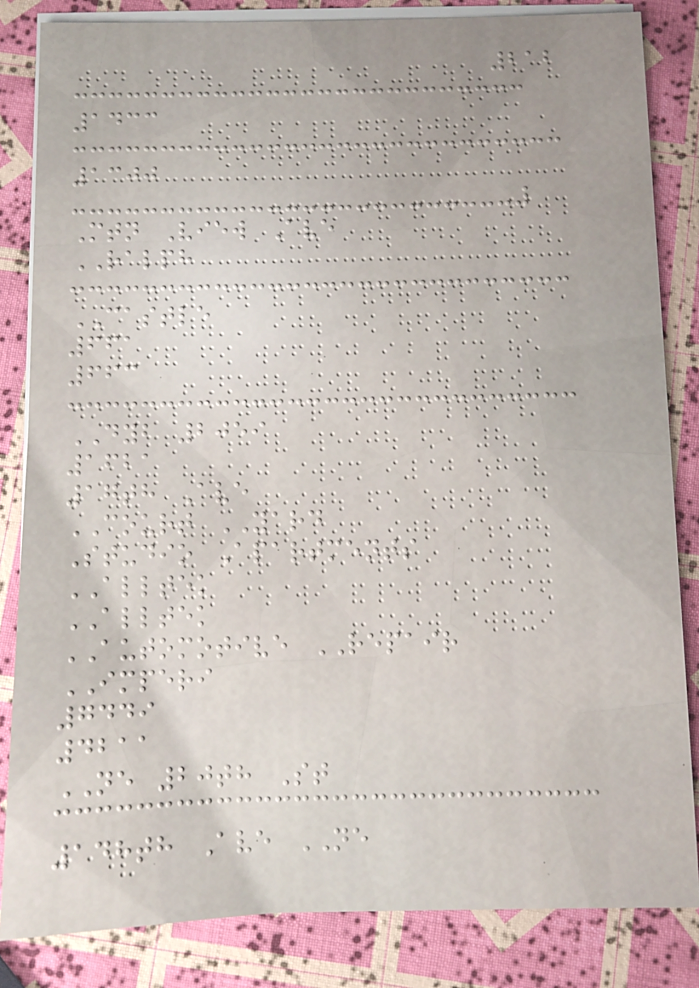212
1433
1300
Mtn View Ave
RALPH
CASTLE
661
663
DYB 2059
1621
17th Ave
COURT YARD
Studio Apartments
ALLTEK
ALLTEK
AUTOMOTIVE REPAIR
IMPERI
7449
4211
NE 20th St
148th Ave NE
